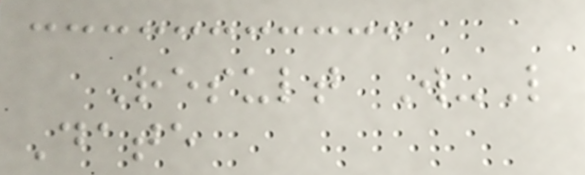Result W-L
Date
